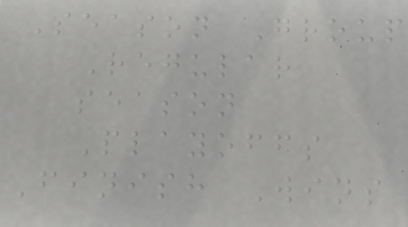Season Group
Regular
season
Playoffs
Finish Wins
